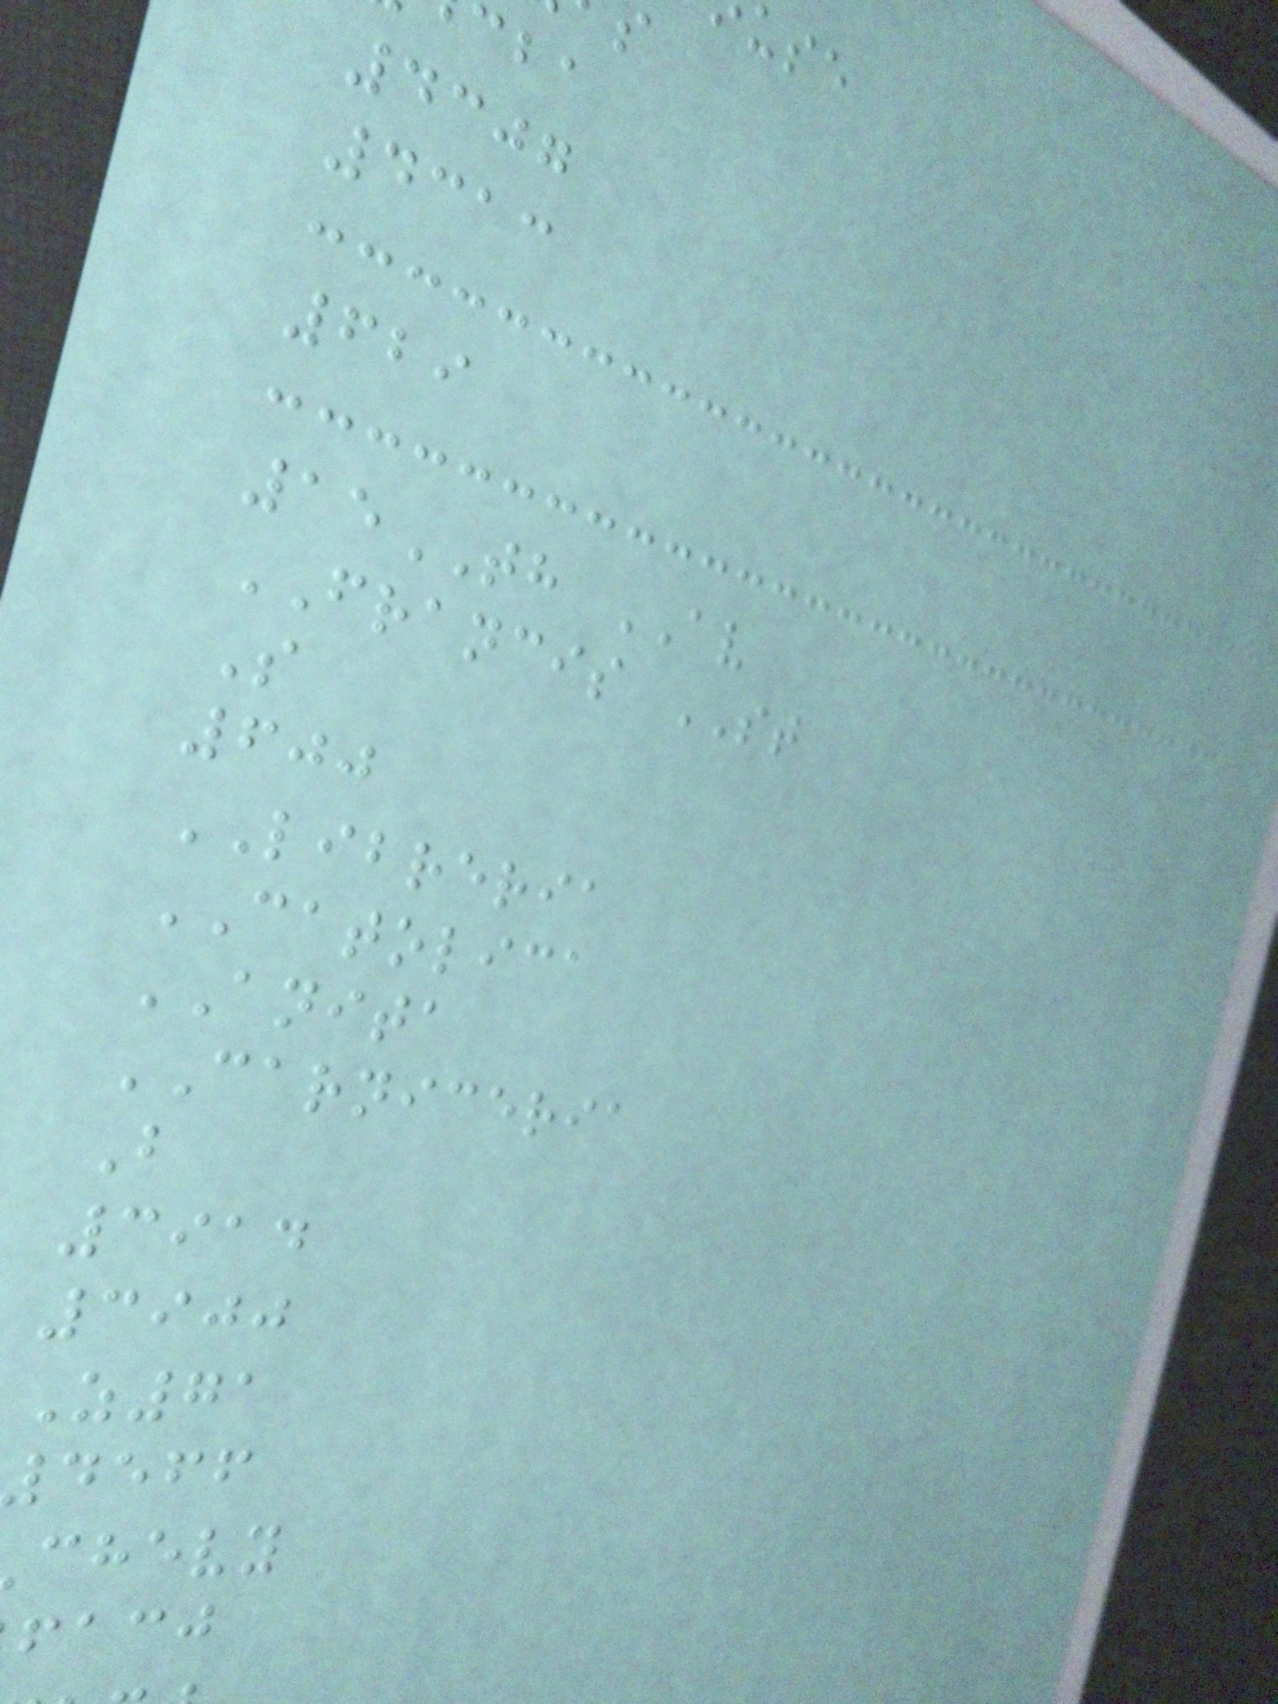4307
4313
629
15TH AV
FRANCIS ST
S
600
LIBRERIA
CATOLICA
ANITA
CARNICERIA
B
3914
3900
Z71
deff
chevy
facj
